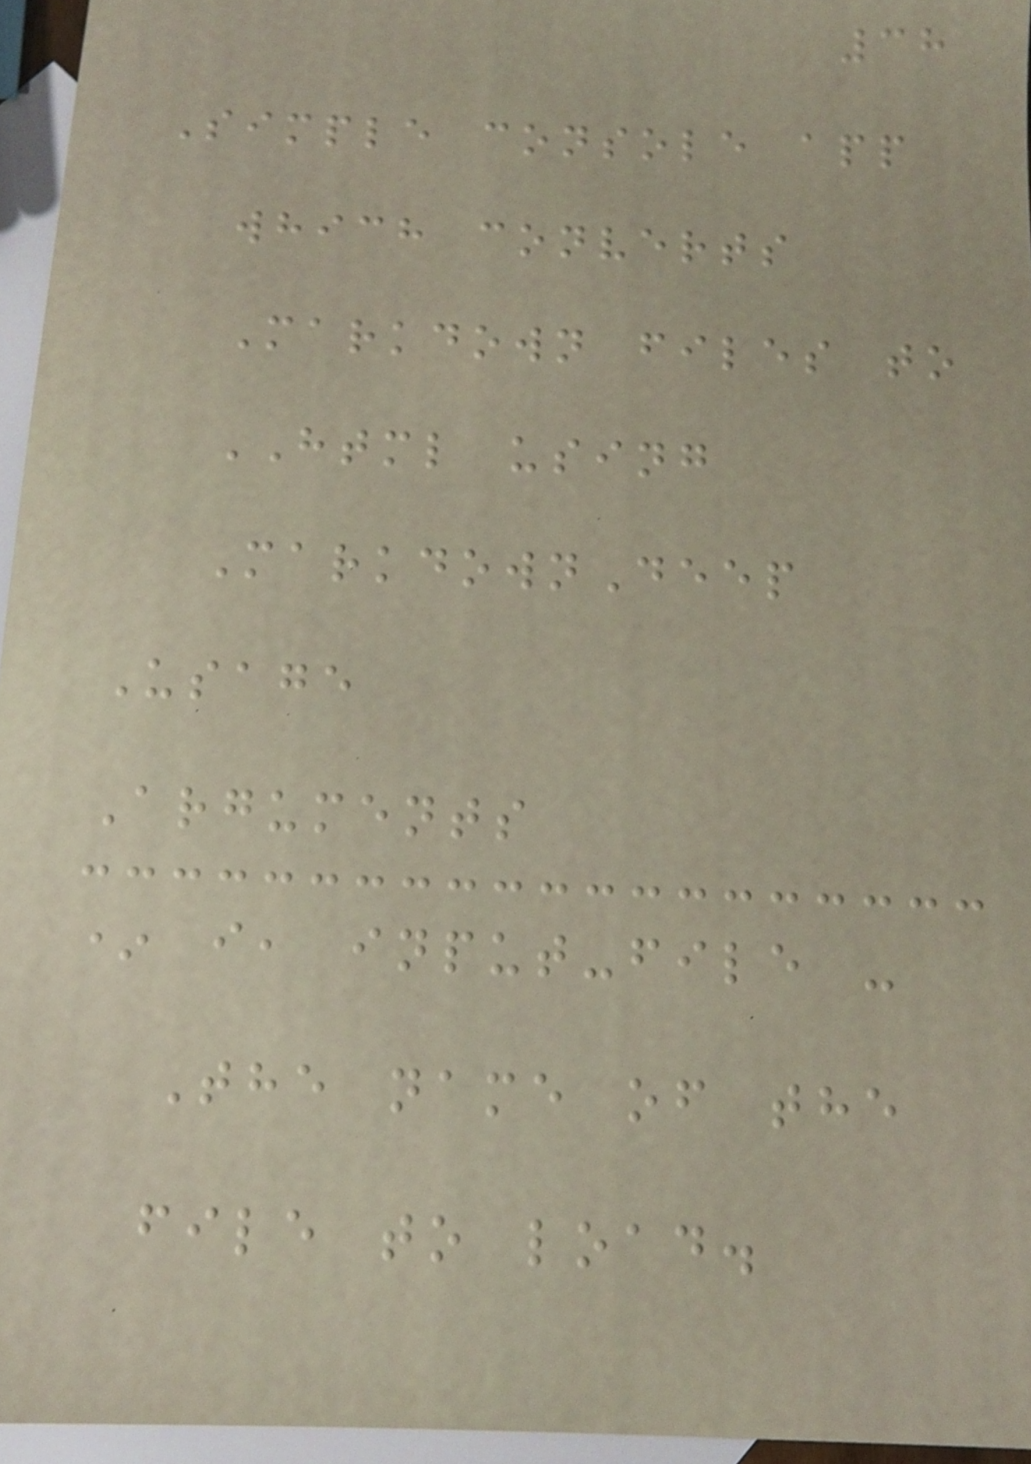38
Simple console app
which converts
Markdown files to
HTML using
MarkdownDeep
Usage
Arguments
* i, input-file -
The name of the
file to load.
